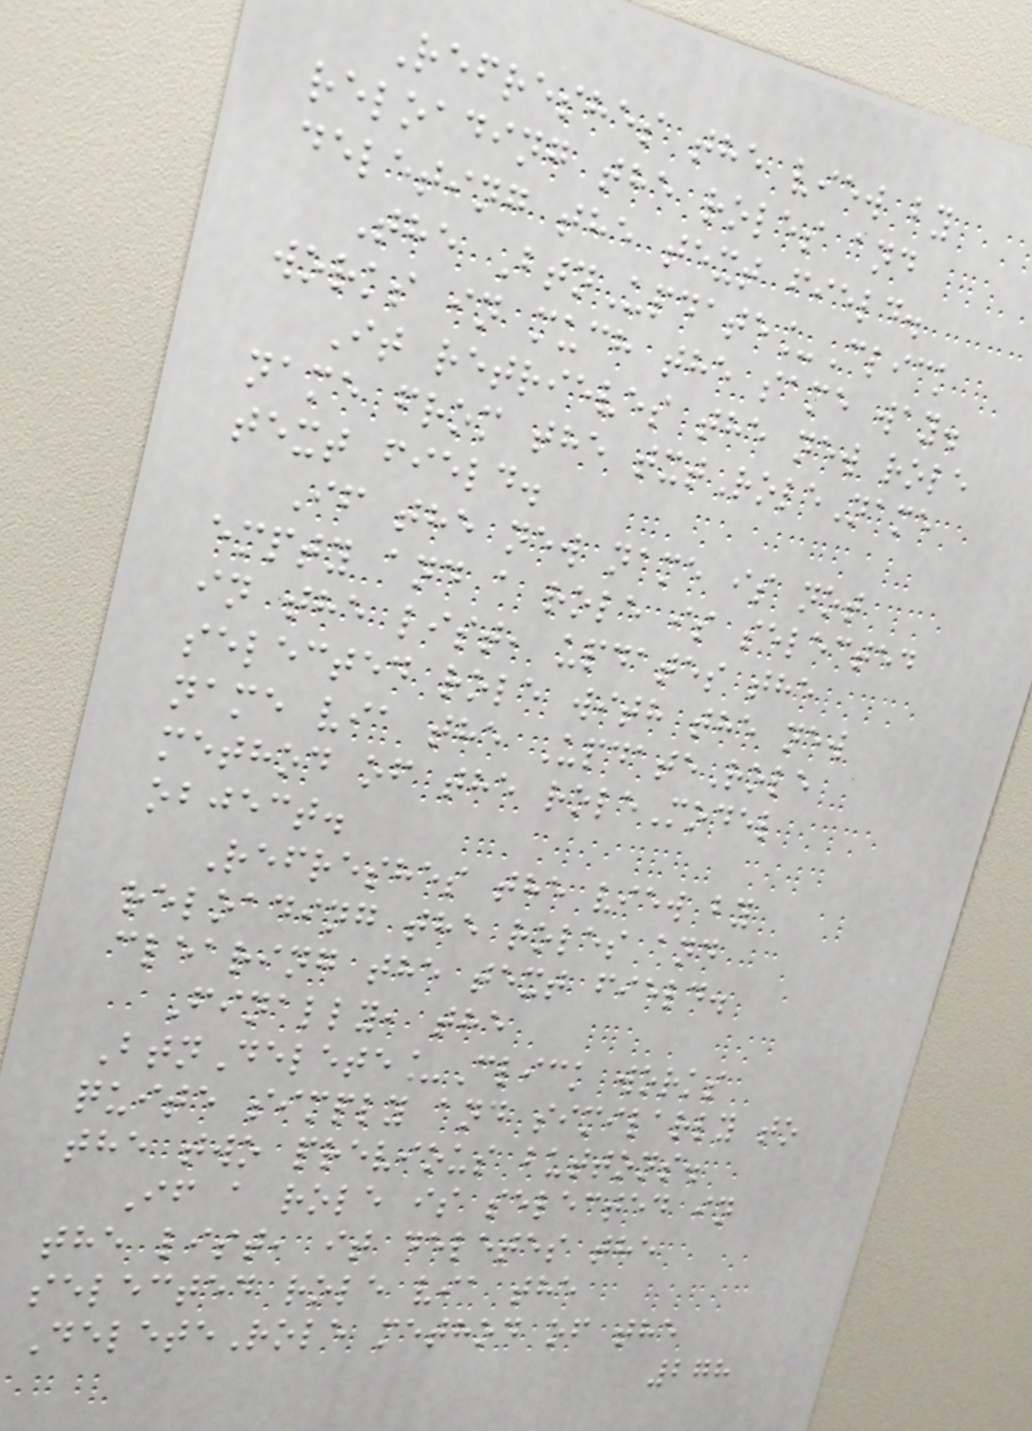Refreshes the view by
reloading the roles and
deleting the text field.
The BtnUpdate_Click
works in much the same way.
It retrieves the new role
name from the txtRoleName
text field.
If the new name is not
empty and a role is selected
in the list, updates the
selected role with the new
name via the UpdateRole
method of the roleModel
object.
Refreshes the view by
reloading the roles and
clearing the text field.
Finally, the
BtnDelete_Click works
quite simply and similarly to
the two previous buttons.
If a role is selected in
the list, it deletes the
selected role via the
DeleteRole method of the
278
